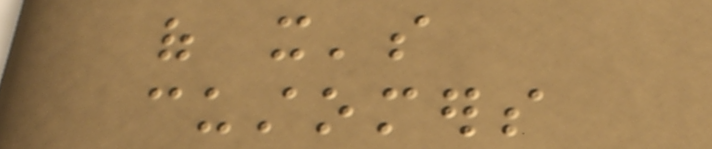of it's
customers
